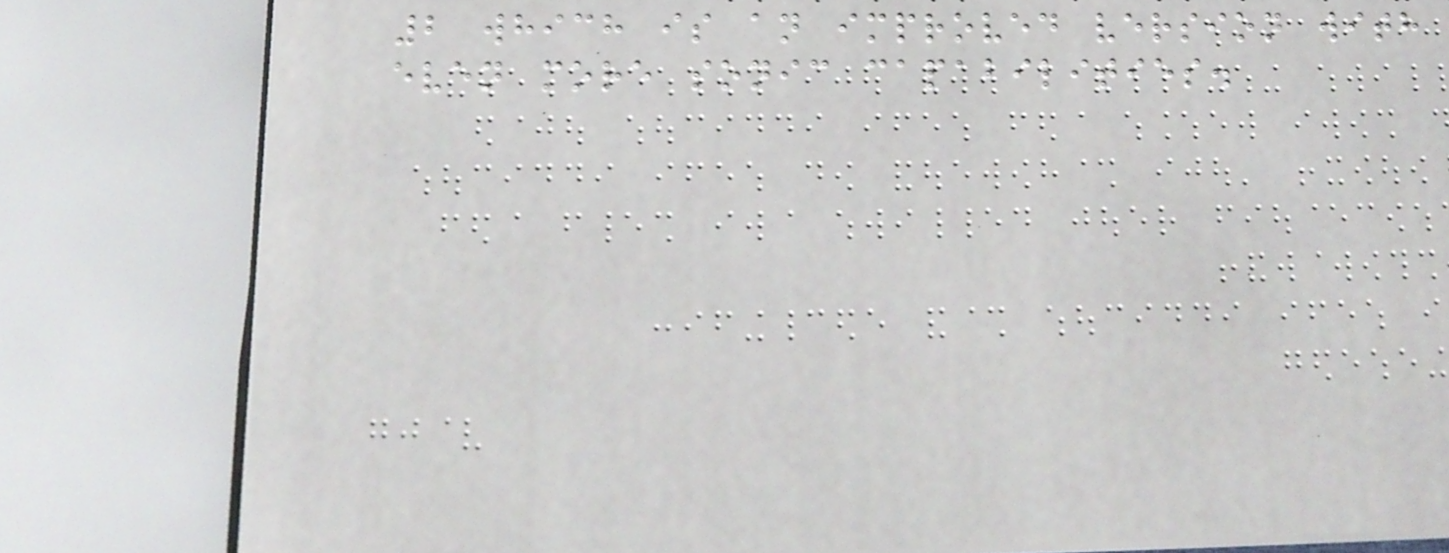2 which is an improved version with
even more sonic capabilities.
